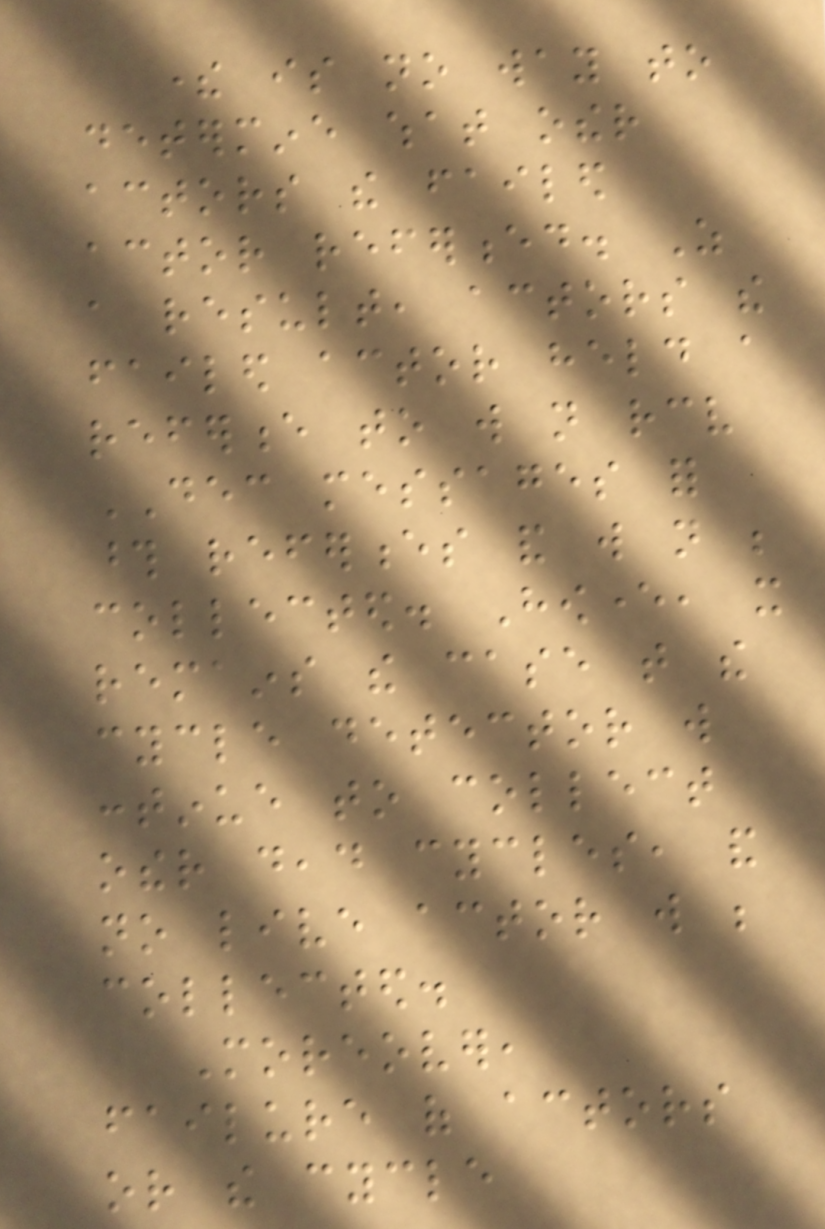there is no way to
determine what other
actors the failed
actor referenced. As
a result, actors the
failed actor held a
reference to will not receive
DEC messages for
those references and will not be
collected. However, it
remains the case that the
cycle detector will
continue to collect
other dead cycles, and
no live actor will be
collected.
Moreover,
failure of actors
or the cycle
